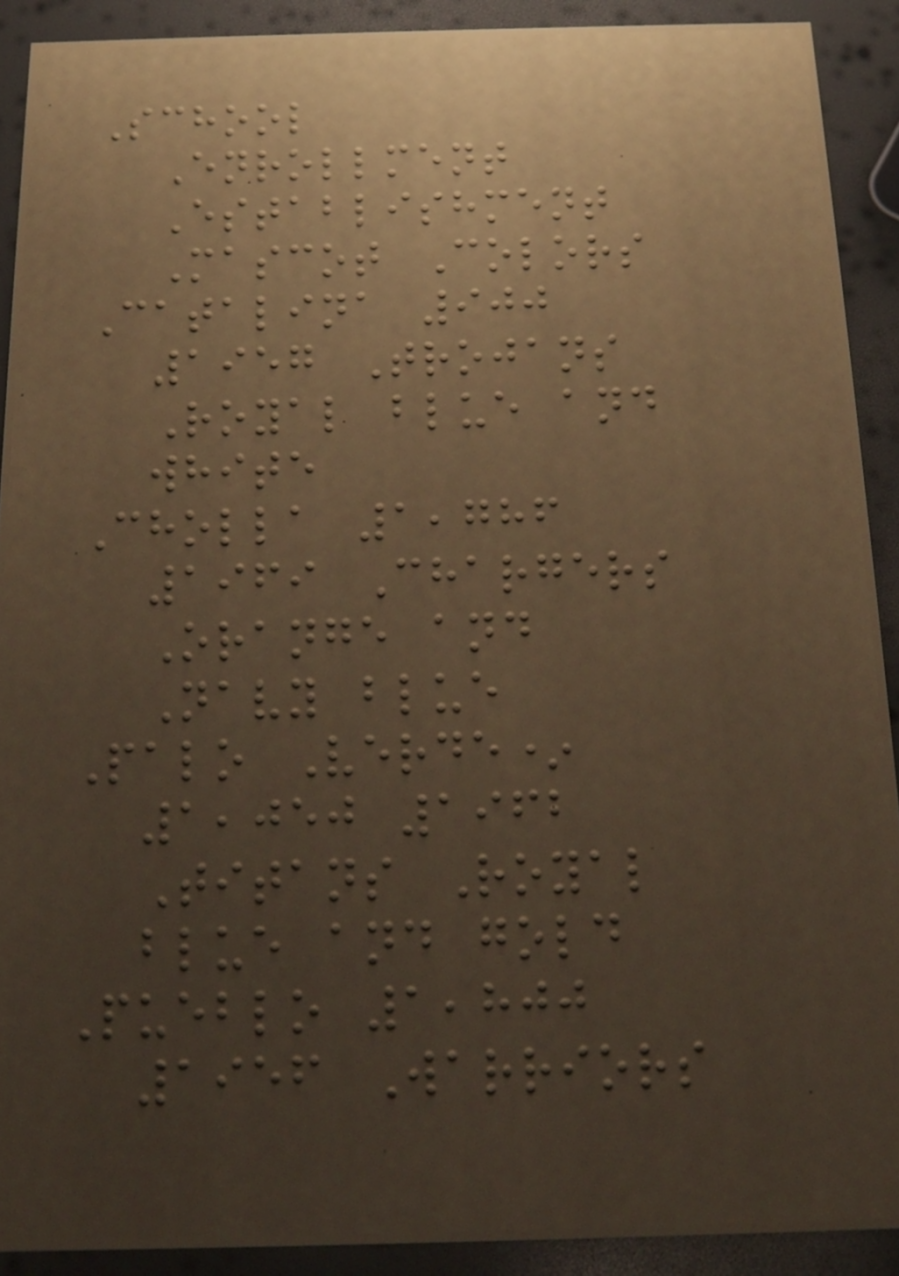School
Enrollment
Establishment
Mascot Colors
Catalina 900
1957 Trojans
Royal blue and
white
Cholla 1,786
1969 Chargers
Orange and
Navy blue
Palo Verde*
1,050 1962
Titans Royal
blue and gold
Pueblo 1,800
1956 Warriors
